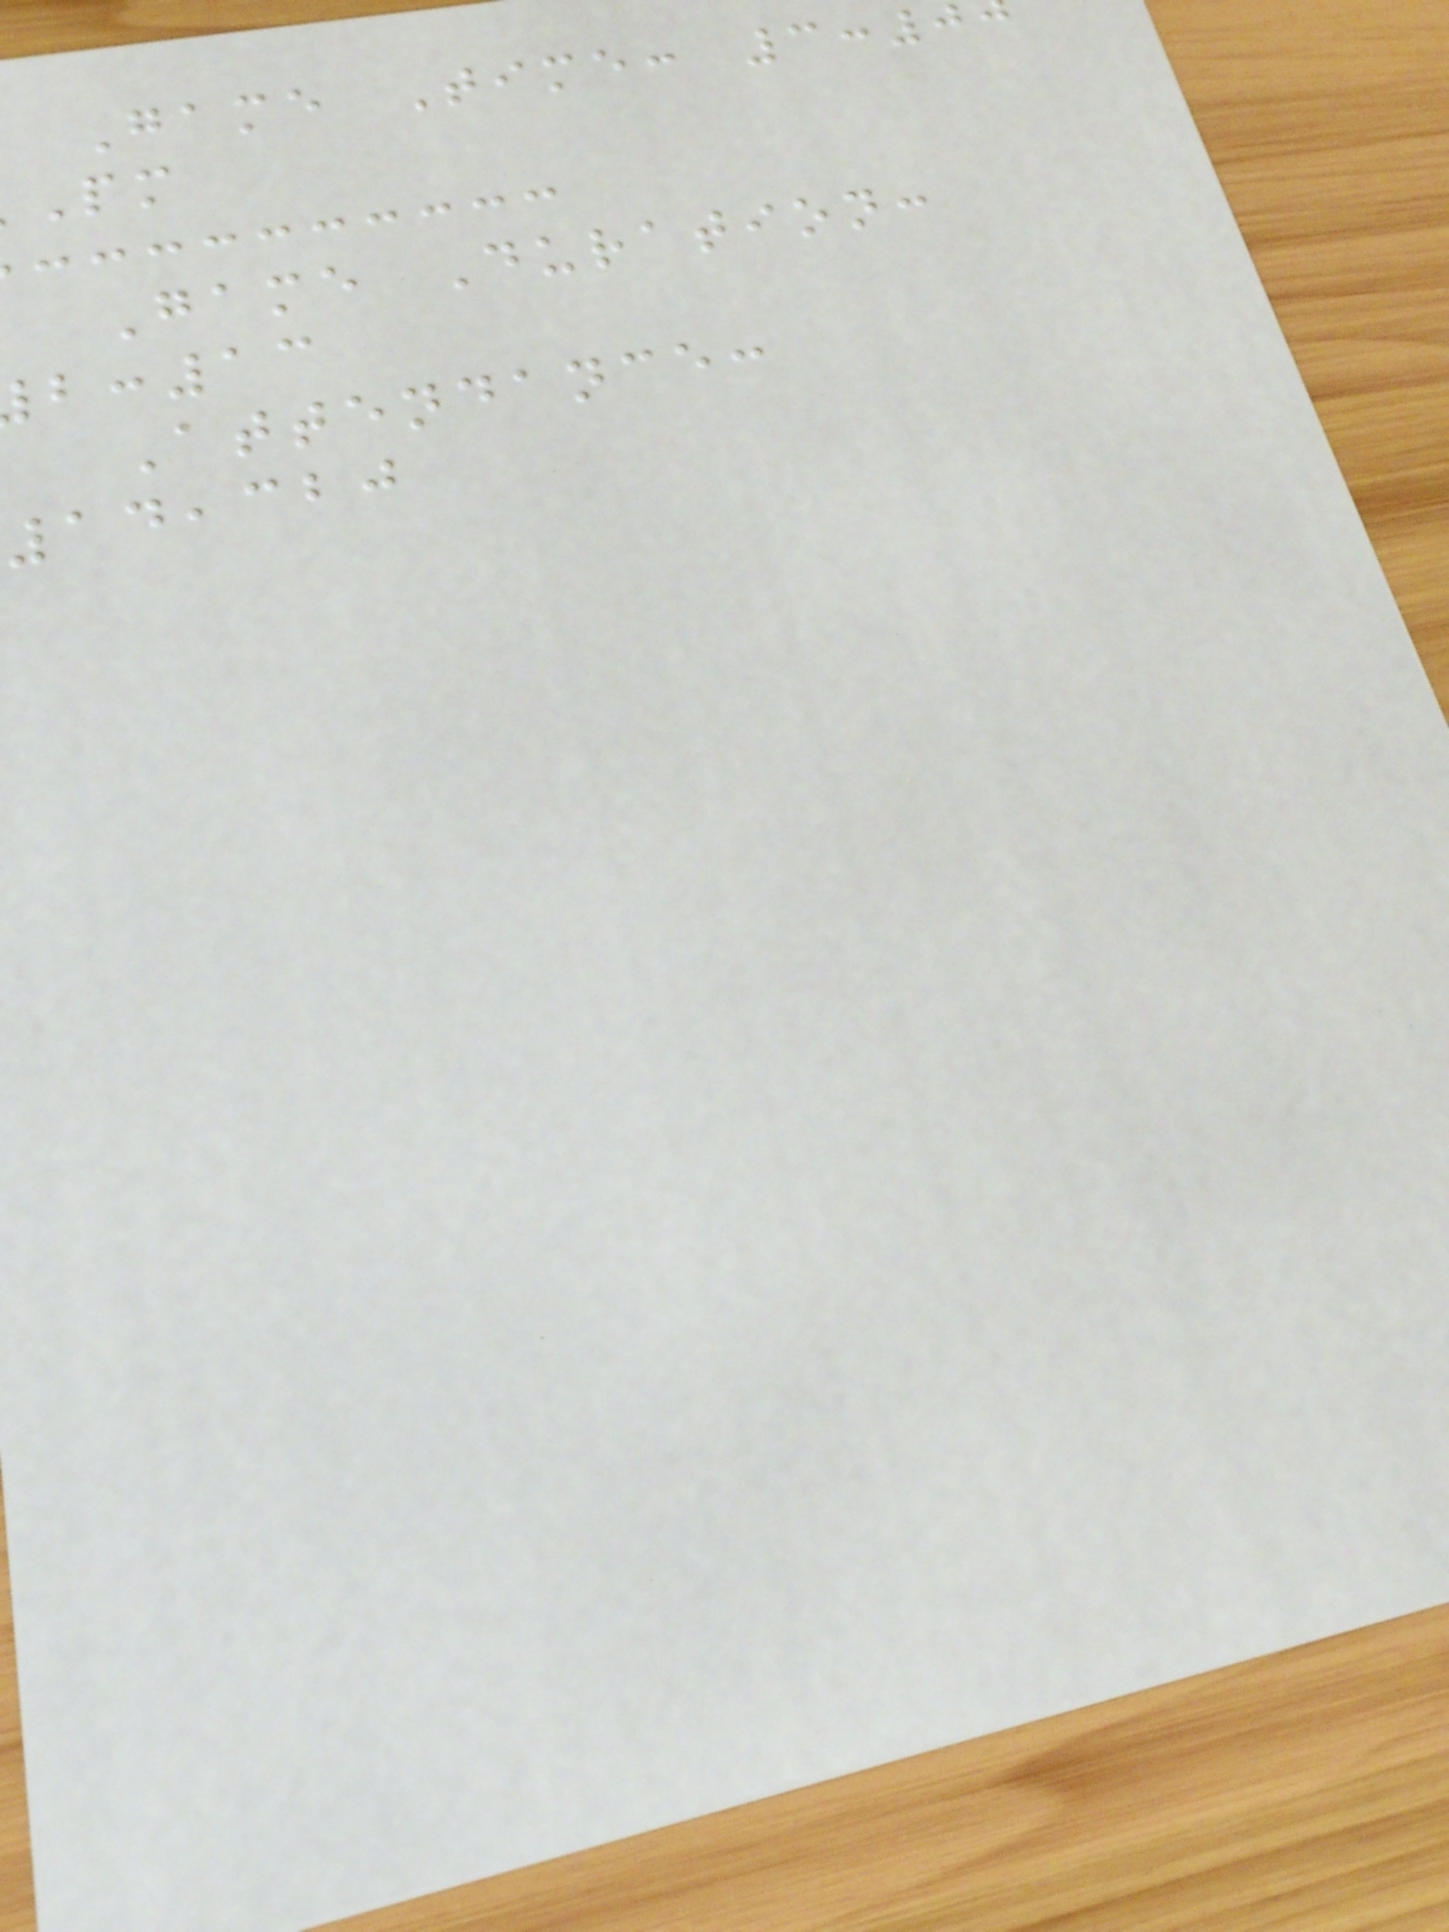Game Time: 3:0
Game Duration:
:13
Attendance:
14,320
